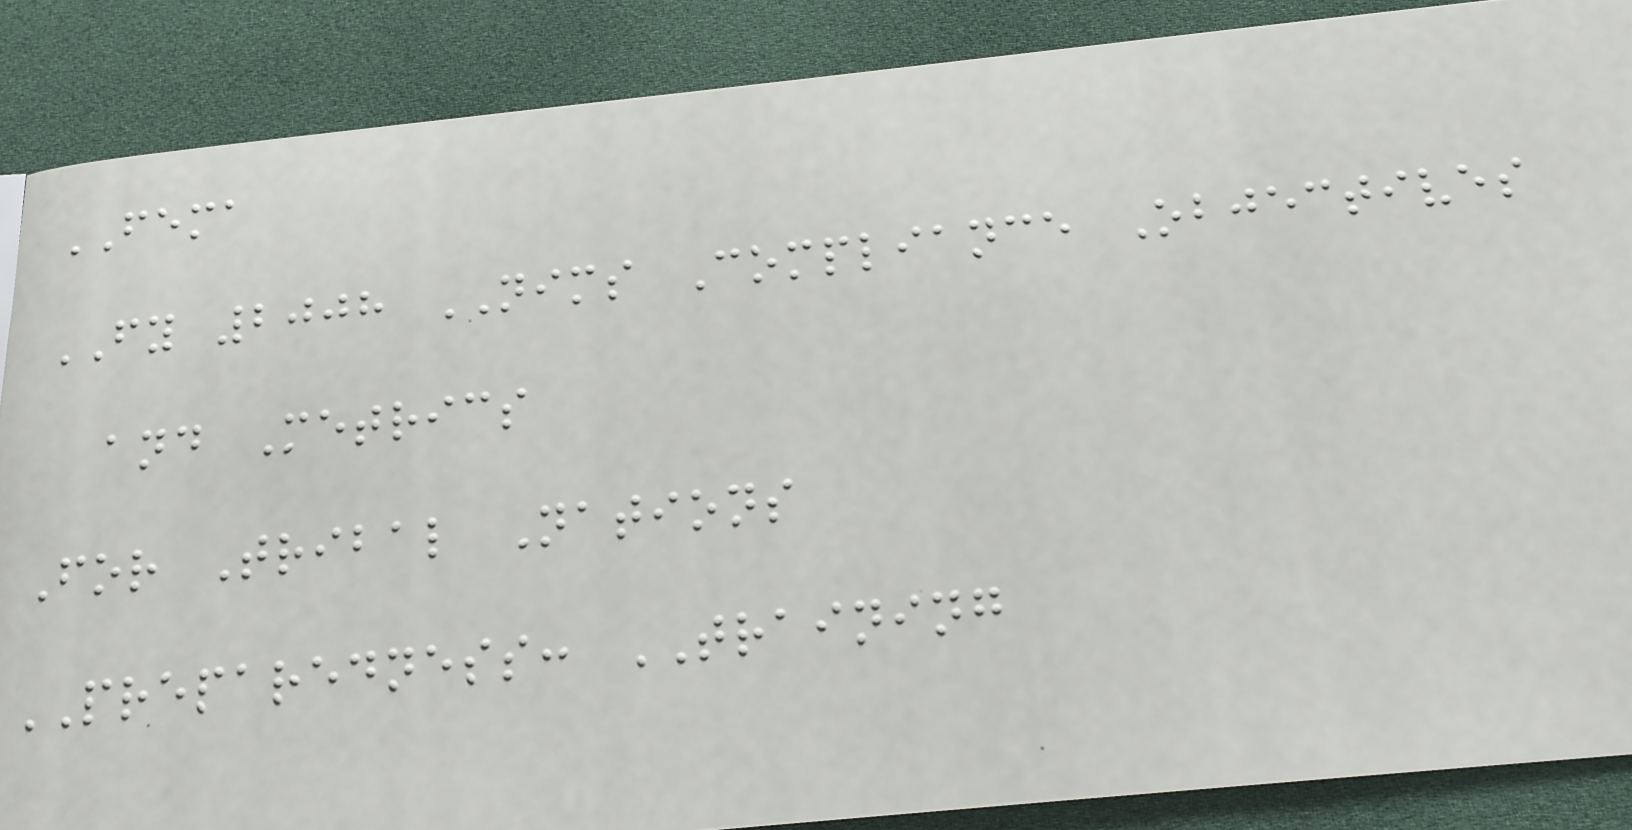FEMA
FY 2008 NIMS Compliance Objectives
and Metrics
For Tribal Nations
PREPAREDNESS: TRAINING
